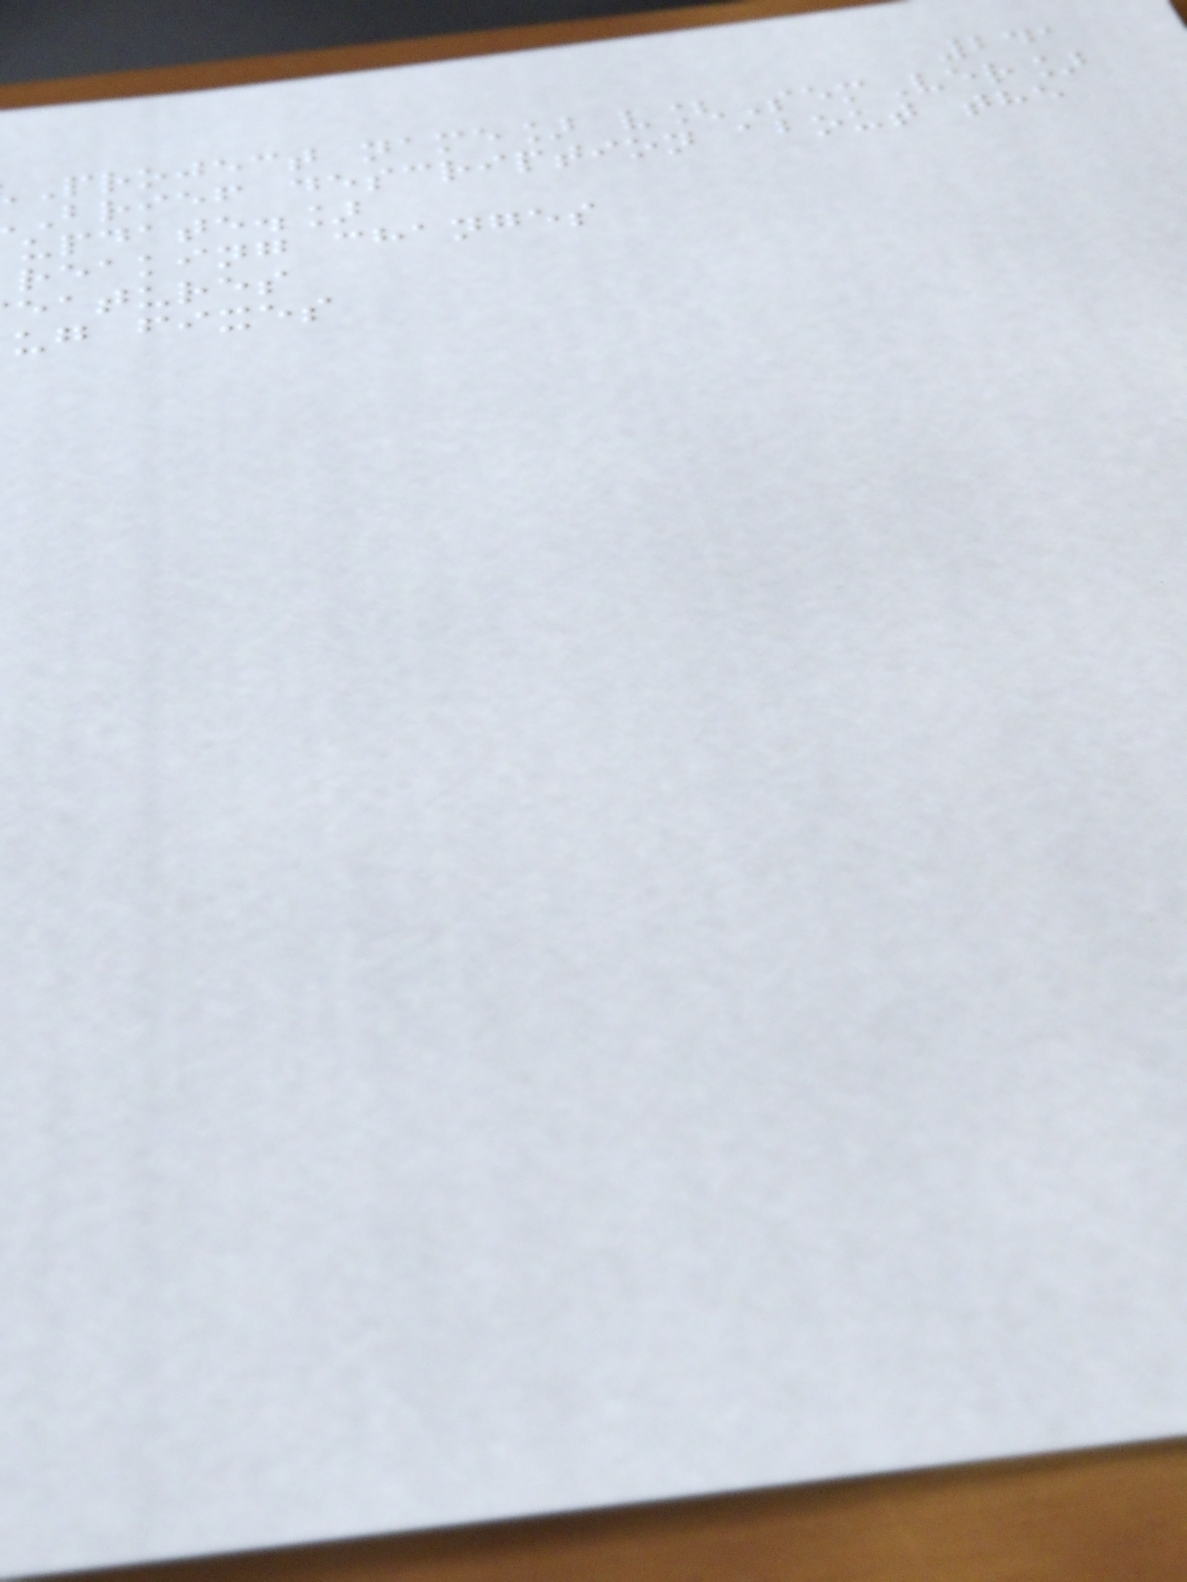241
Project name] v[SemVer]
Brief description about the
update.]
reaking changes
eatures
ug fixes
